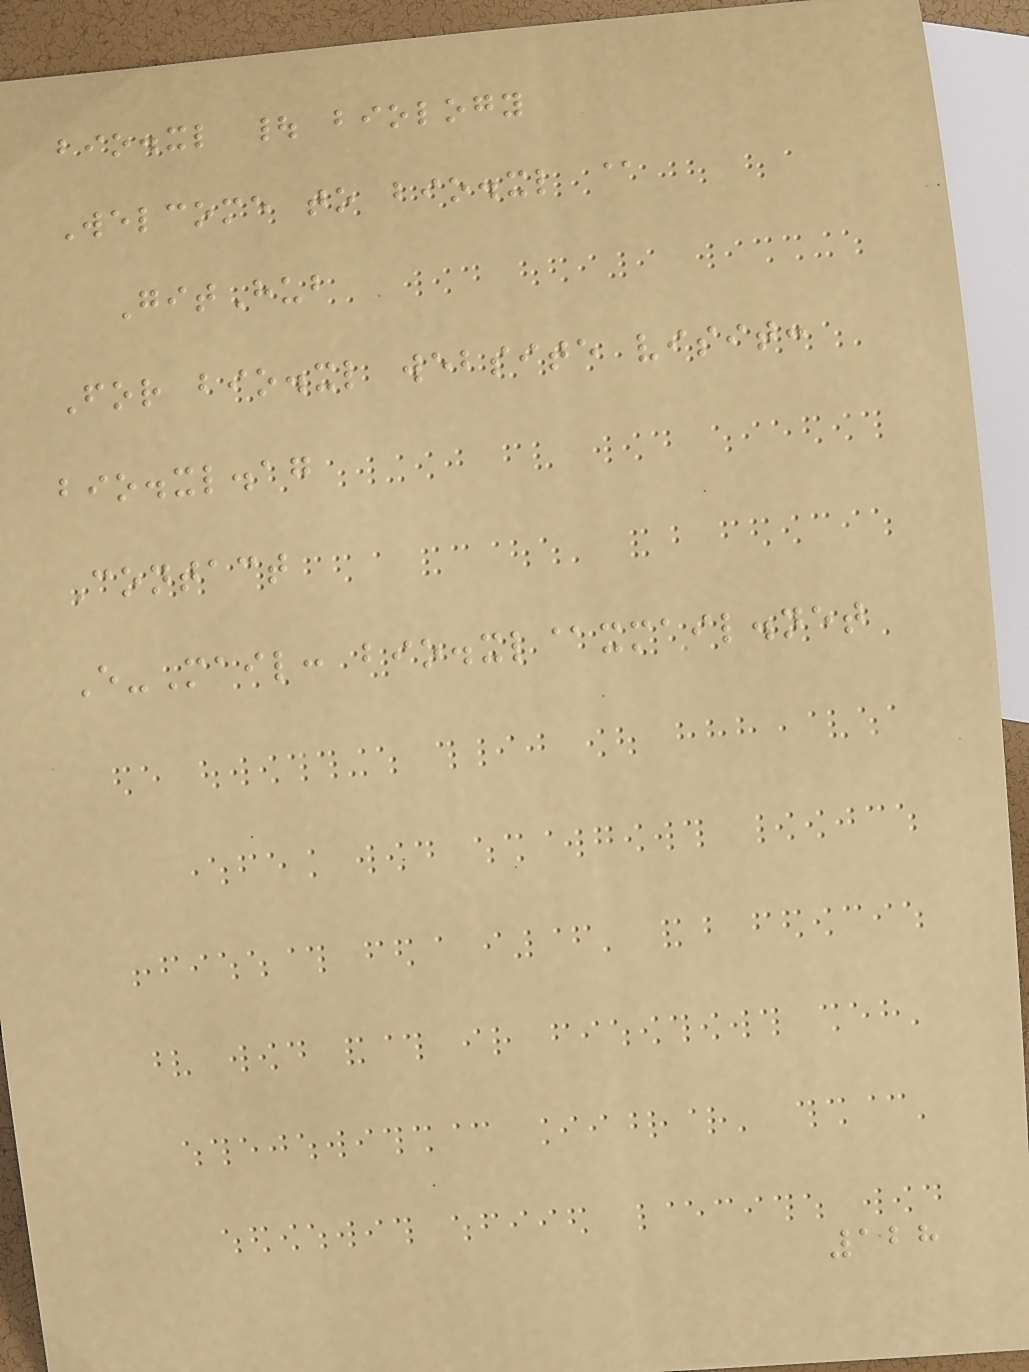bio.xl | biology
Welcome to bio.xl @
GitHub
For bio.xl website visit:
bio.xl.ag
Contact
E-Mail: bio.xl@xmail.net
128
